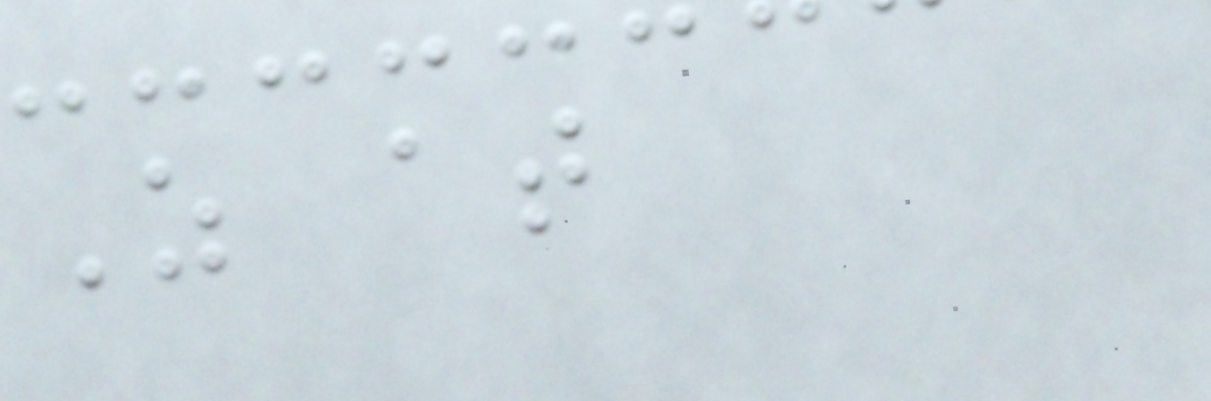As at
